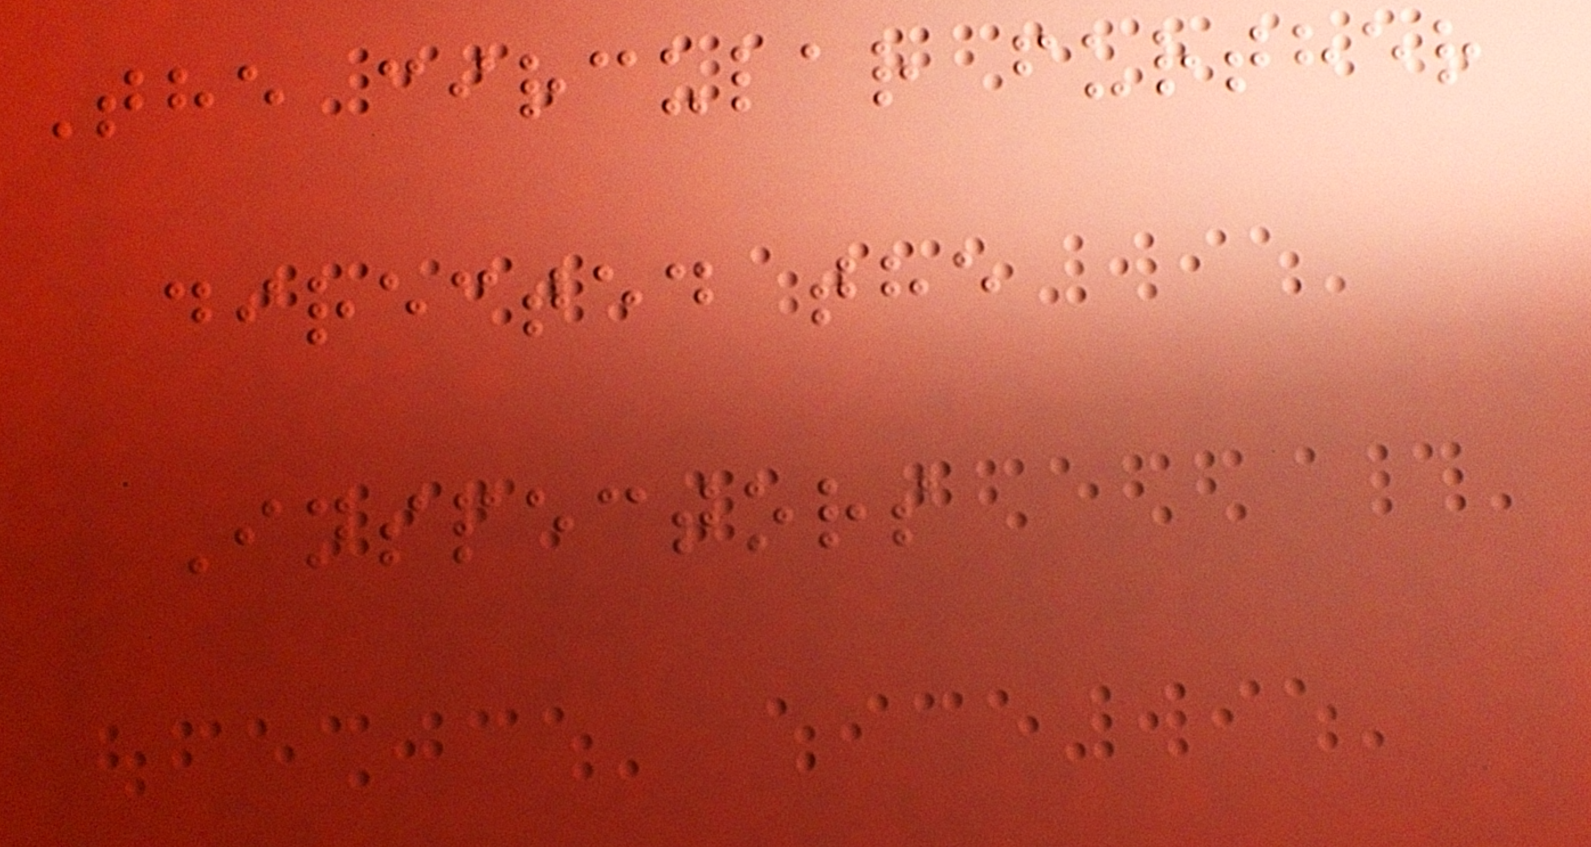The circular further
directed the
Inspectors
